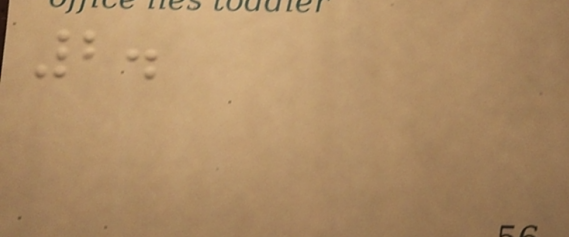2.
